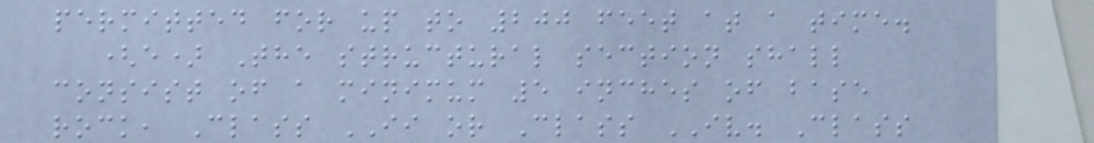permitted for up to 200 feet at a time.
(e) The structural section shall
consist of a minimum 5 inches of base
rock, Class II or Class IV. Class
